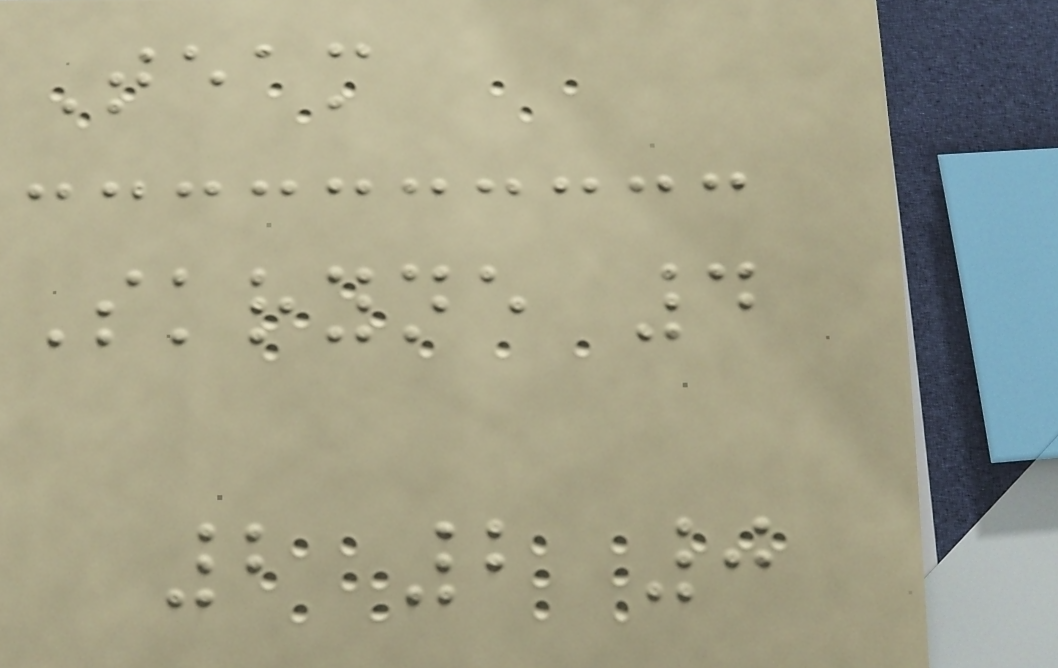Team
Skryne 4
2 2 0
